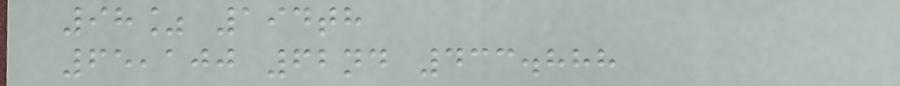98% 194th
65,100 62nd 433.888
